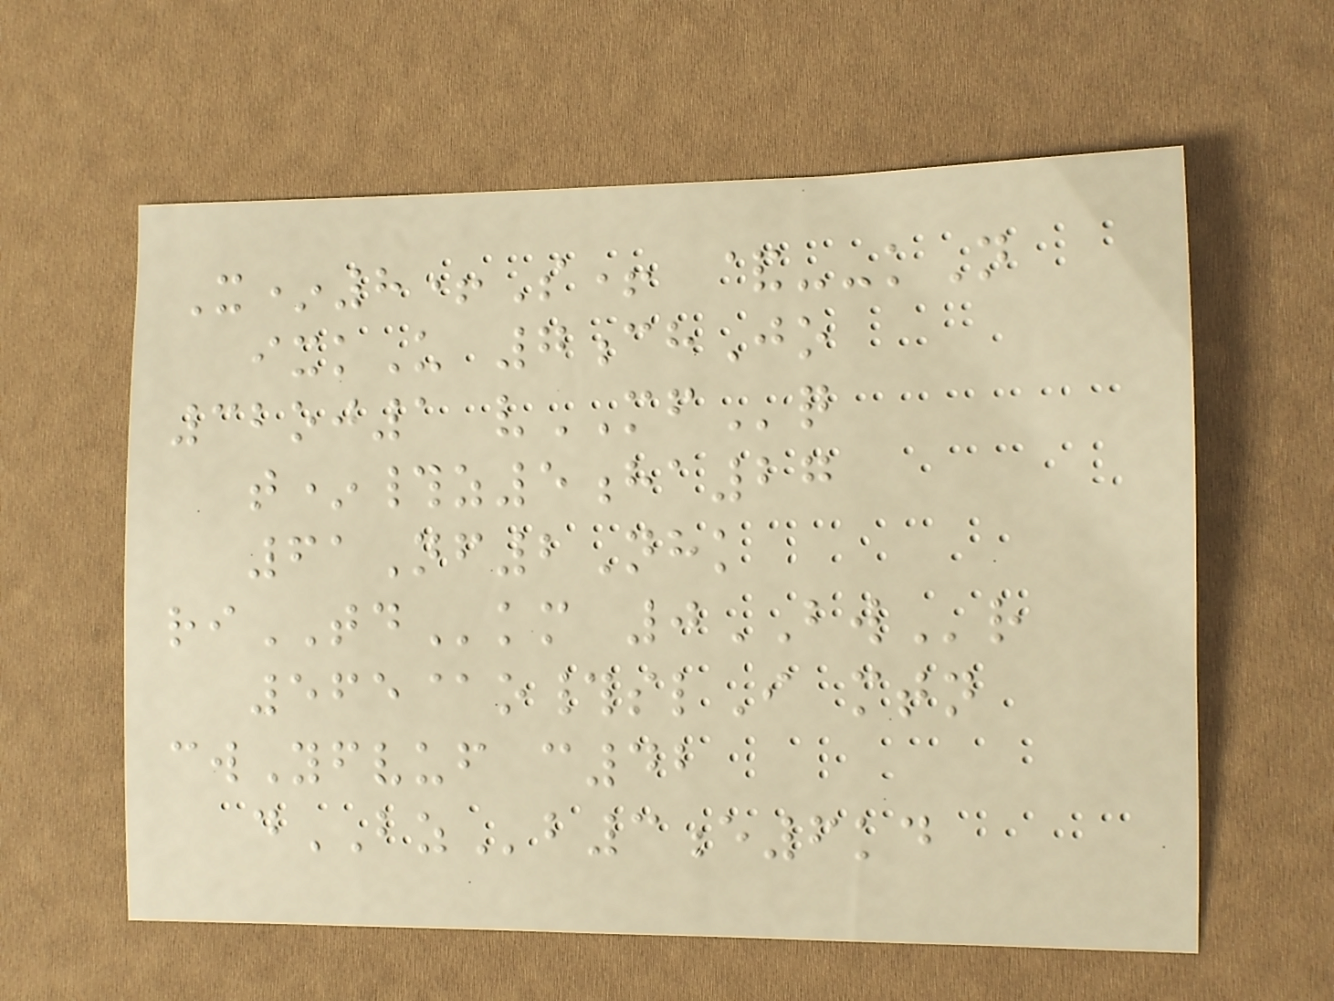X*8+S+ &--kN
ixkU 7chJo
32oj1 vMFq
t*#z5ha27
61Nf2Nhk
riTDkm 0BWr
565@o#slI mtn
cwYfvuf c42
dBZb3e6kd
